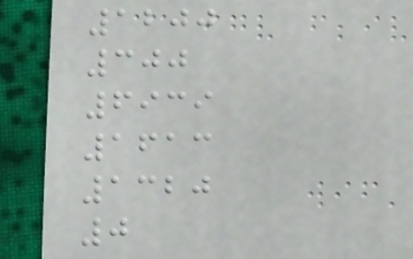1200
300
6939
1613
1320
0
